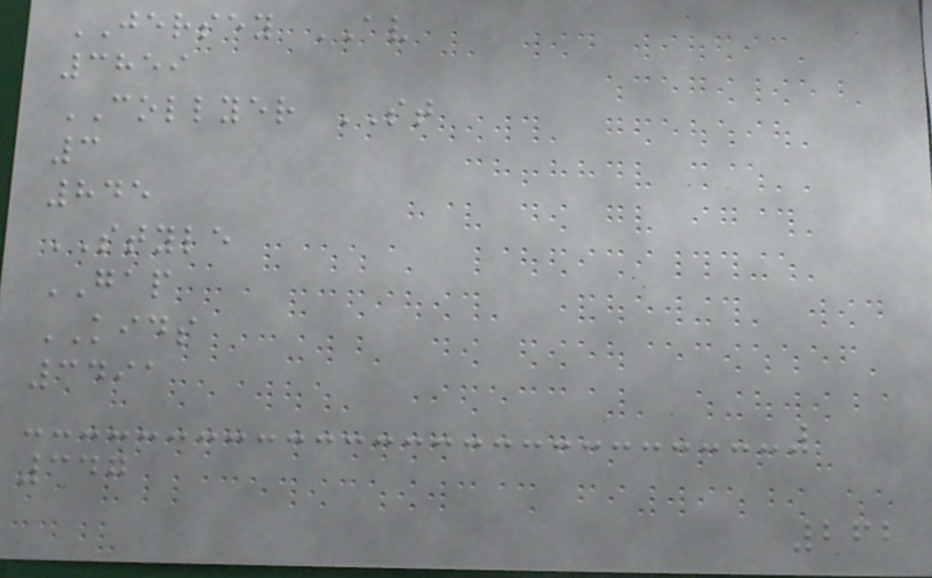JERSEY AV
3859
COLLYER ST
3
845
STYLE
GAP
KIDS
3491
347
262
